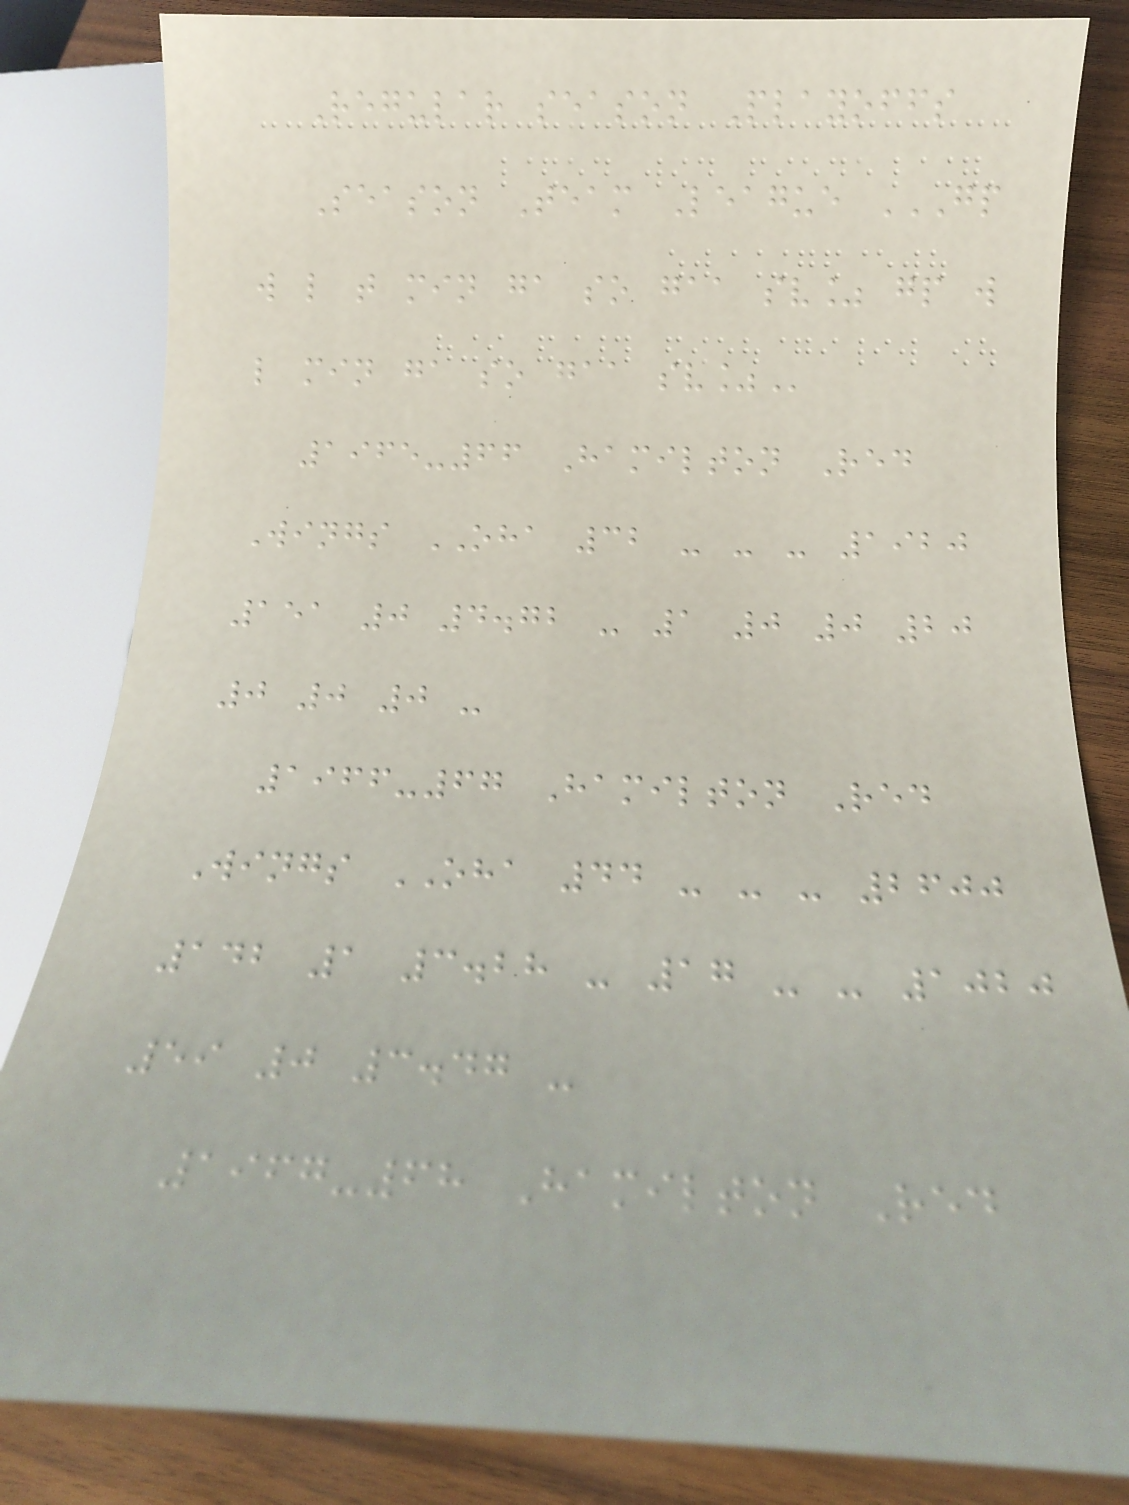Regular season Playoffs
Season Team League GP
W L T MIN GA SO GAA SV% GP W
L MIN GA SO GAA SV%
1965-66 Hamilton Red
Wings OHA 32 - - - 1920
151 0 4.72 - 1 0 0 20
0 0 0 -
1966-67 Hamilton Red
Wings OHA 44 - - - 2600
142 1 3.28 - 17 - - 1020
59 0 3.47 -
1967-68 Hamilton Red
